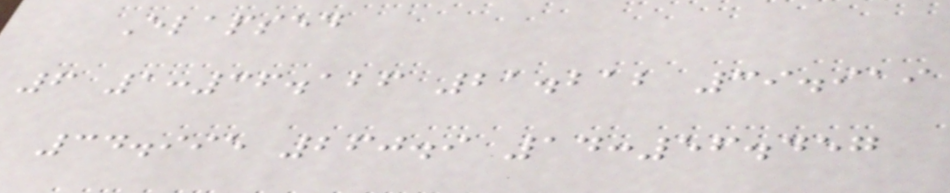Elapsed
6 1:36.126 21.212 39.919
34.995 260.9 14:56.457
